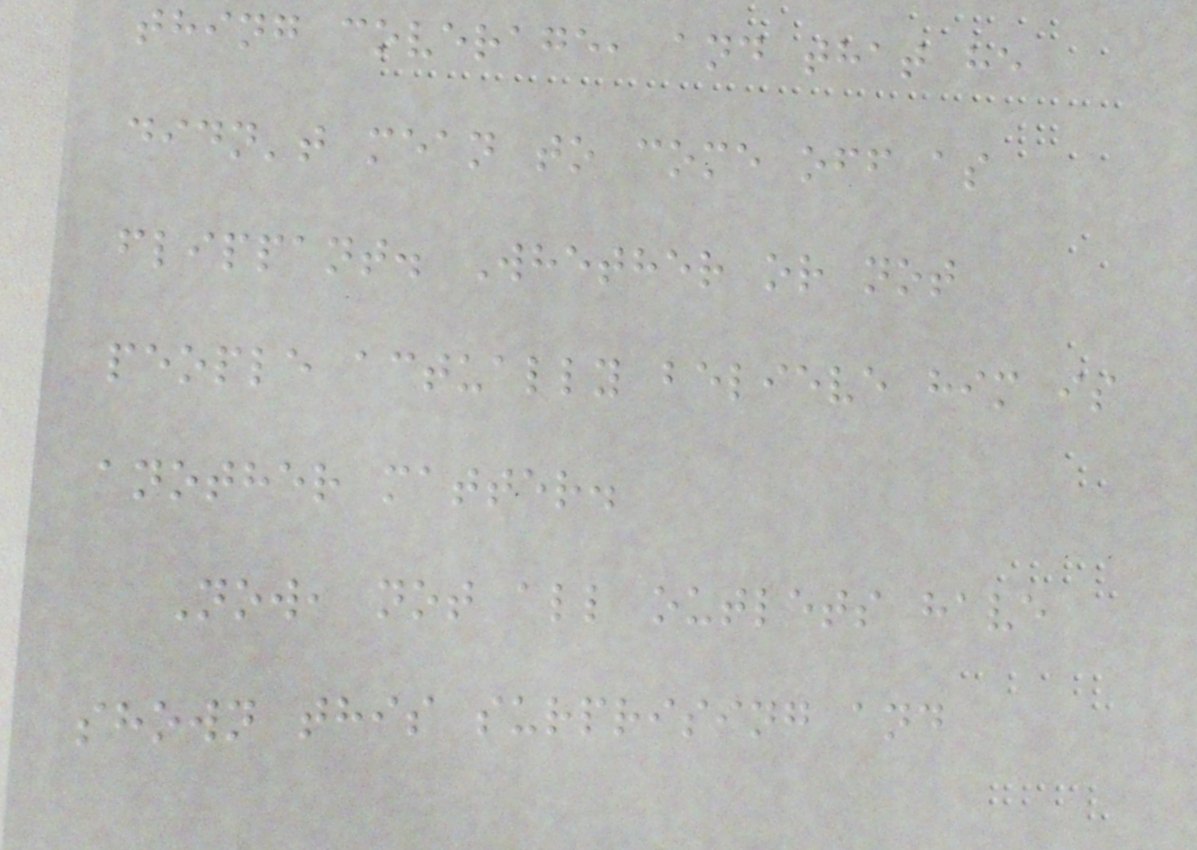thing coverage, and that he
didn't mean to come off as
flippant. Whether or not
people actually believe him is
another matter.
Now, not all outlets have
shown this surprising and
